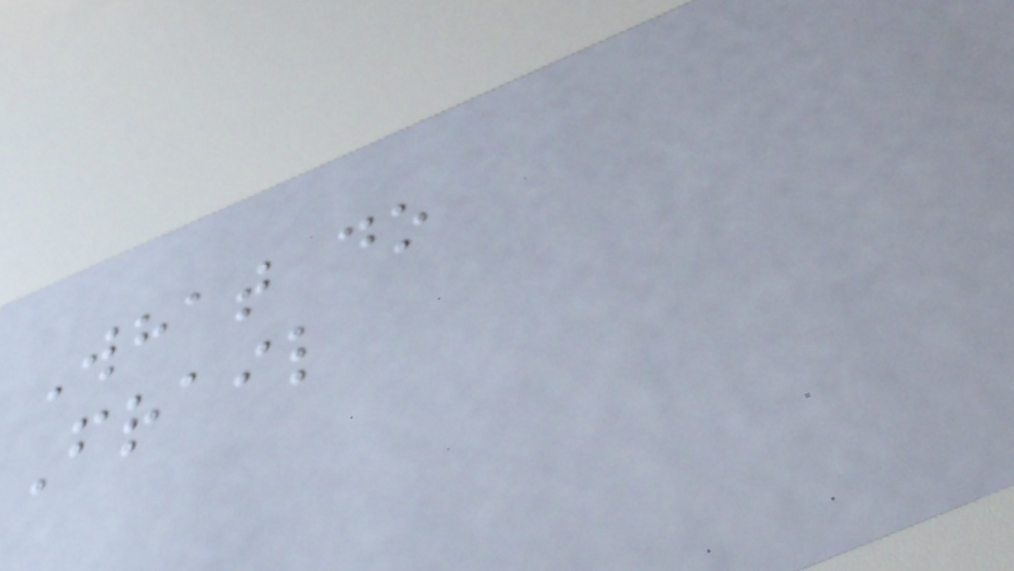What do
Frail
